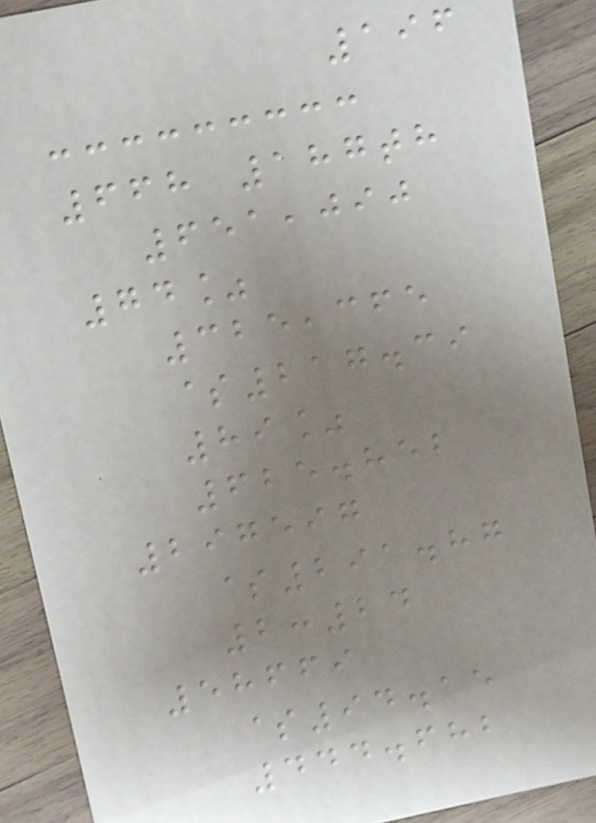196
668 187th
651,090
74%
325,365
$217.39
89%
625.852
297597
$291.87
2:24
58669
$94.15
444.682
